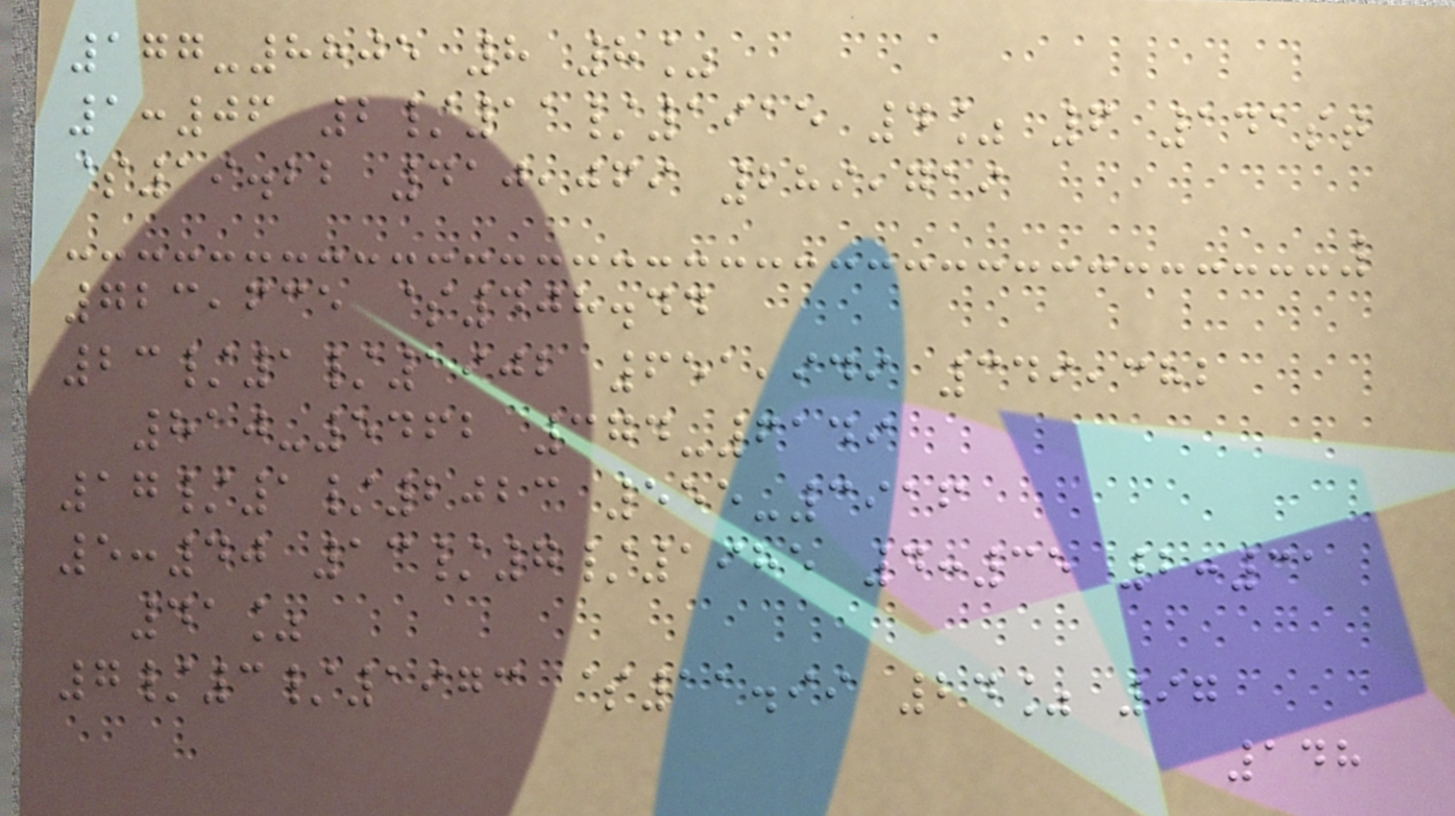177-8805 8 8%
1:06 2/11/1915 4% 6 141st
$19.22 410,069 289,719
723,635 $408.44
23/1/1902 651,949 349,382
810-5462 374-6149
17/1/2023 555-3916
5:40 13/7/1985 4:35 2:31
41%
7/3/1973 $11.99 24% 97
148
